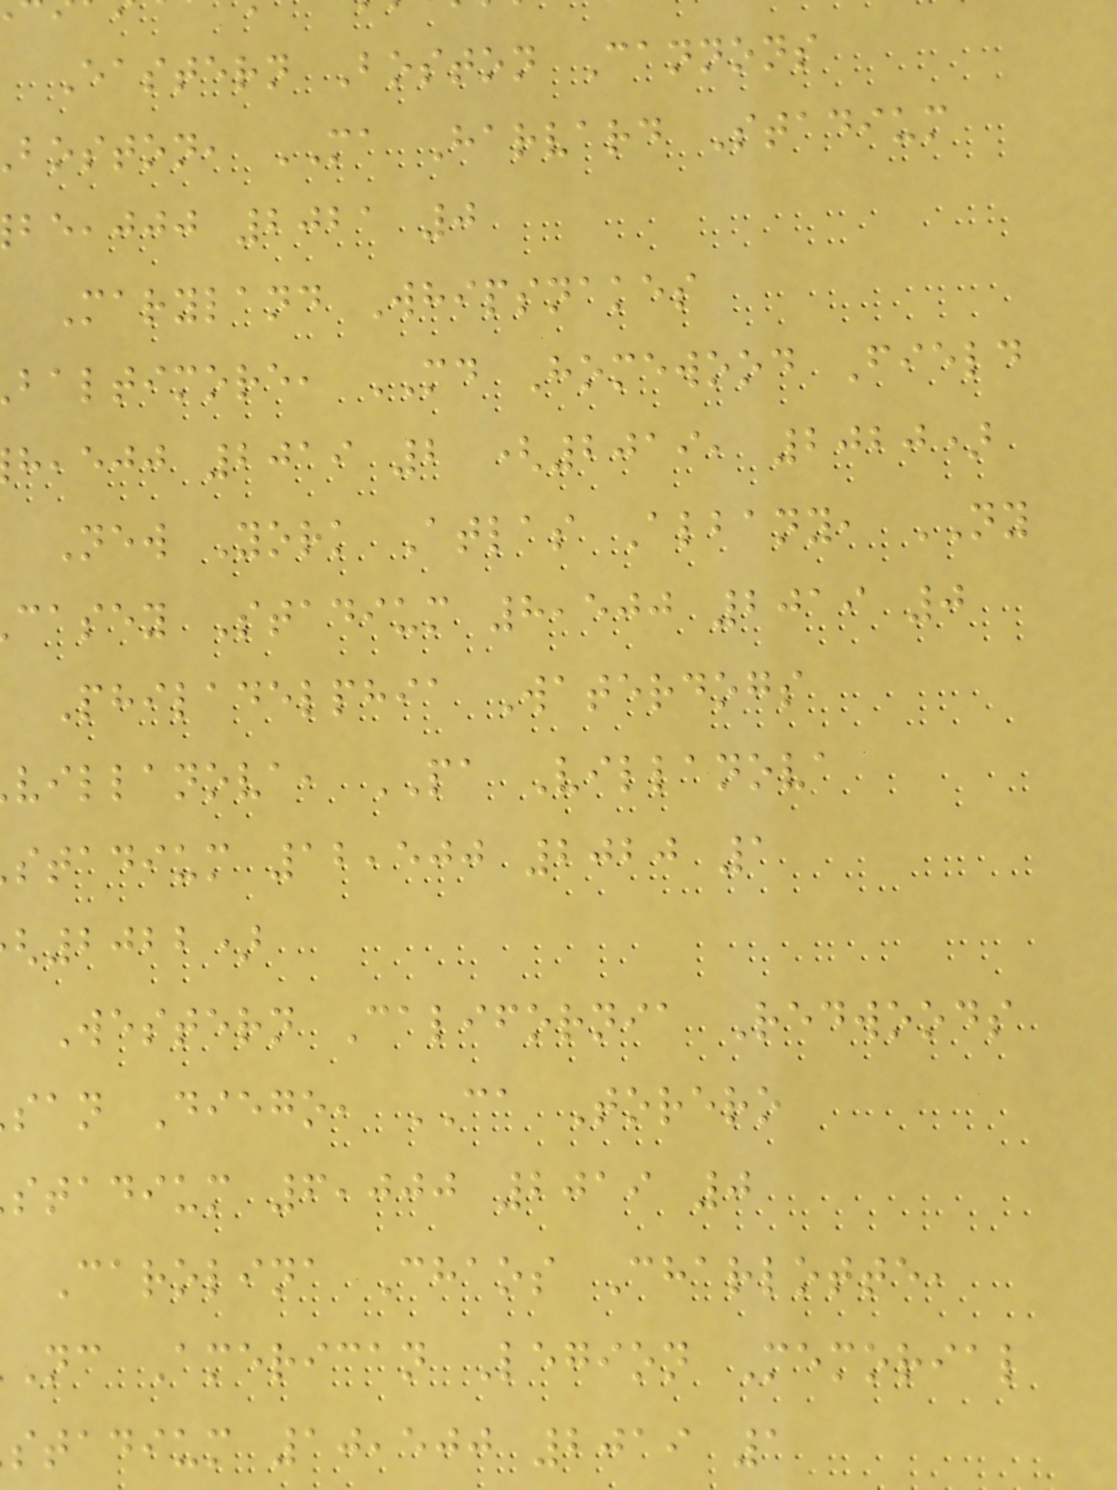Eastern Boston Cannons
boston, MA Harvard Stadium
,jjj 2021 0
Maryland Whipsnakes
baltimore, MD Homewood Field
,ejj 2019 2 (2019, 2020)
New York Atlas Albany, NY
casey Stadium 8,500 2019 0
Philadelphia Waterdogs
villanova, PA Villanova
stadium 12,500 2020 1
2022)
Western California Redwoods
san Diego, CA Torero
stadium 6,000 2019 0
Carolina Chaos Charlotte,
nc American Legion Memorial
stadium 10,500 2019 1
